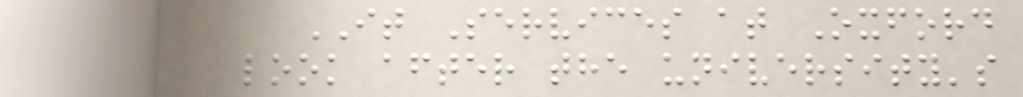IT Services at Oxford
look after the university's
